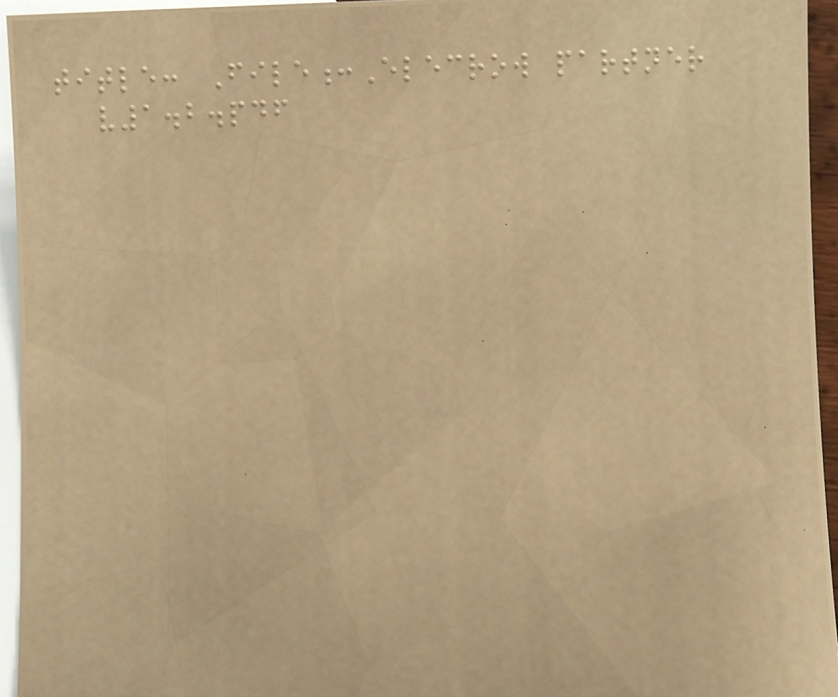title: File:Elecrow partner
v1.2.pdf
